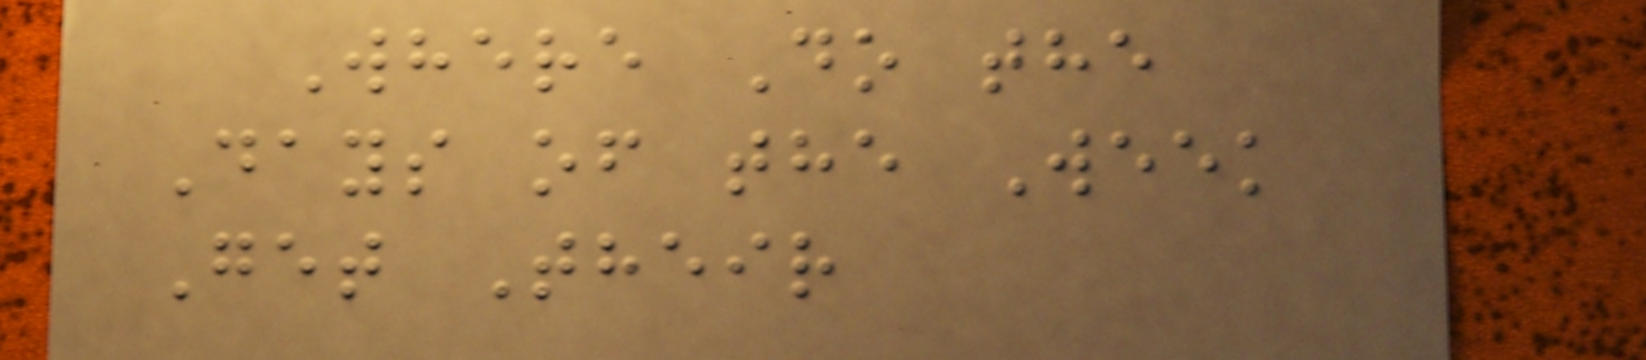Where Do the
Days of the Week
Get Their
